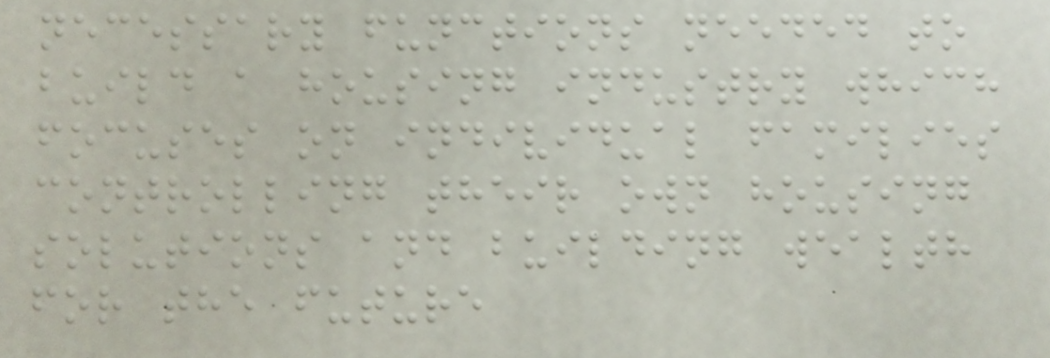necessary functions needed to
build a housing industry which
focuses on individual families
controlling their own housing
solutions and building wealth
for the future
